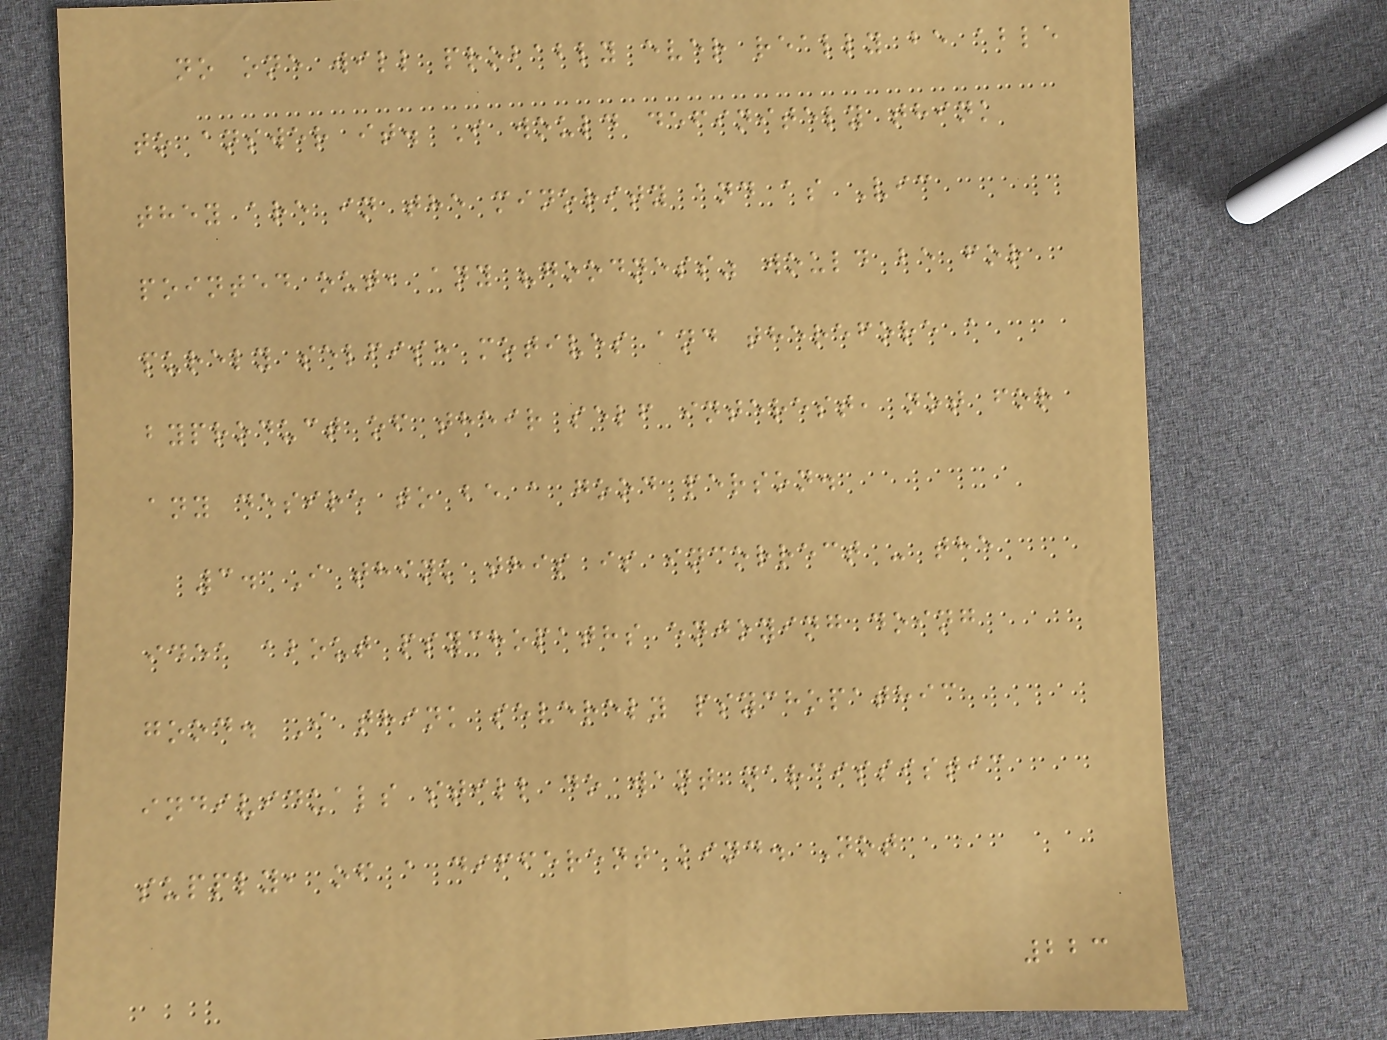no one will probably ever really be able
to answer it. I would definitely think
they are in the minority and as Vic
pointed out, any "goodness" would be for
purely selfish motives and therefore a
byproduct of their self interest, not for
any desire to be a good person.
3. I think this is incorrect - the
idea about psychopaths enjoying doing
good. I think severely psychopathic
individuals still do want narcissistic
supply, of a different kind. Not
223
